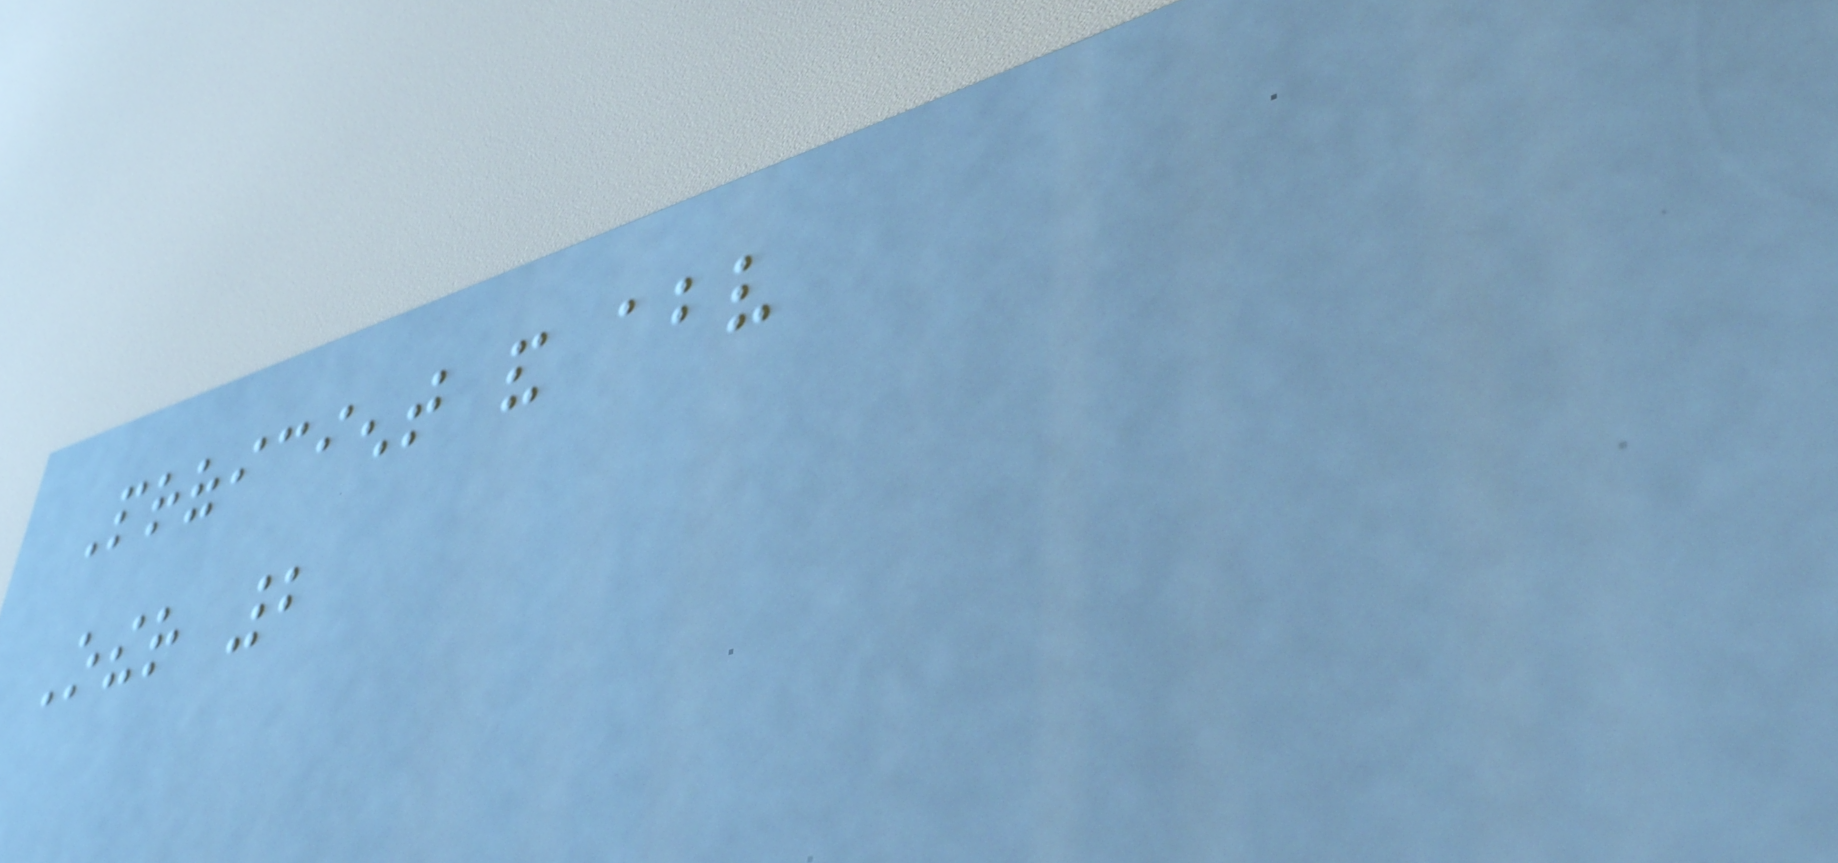Proficient and above
Other 2
